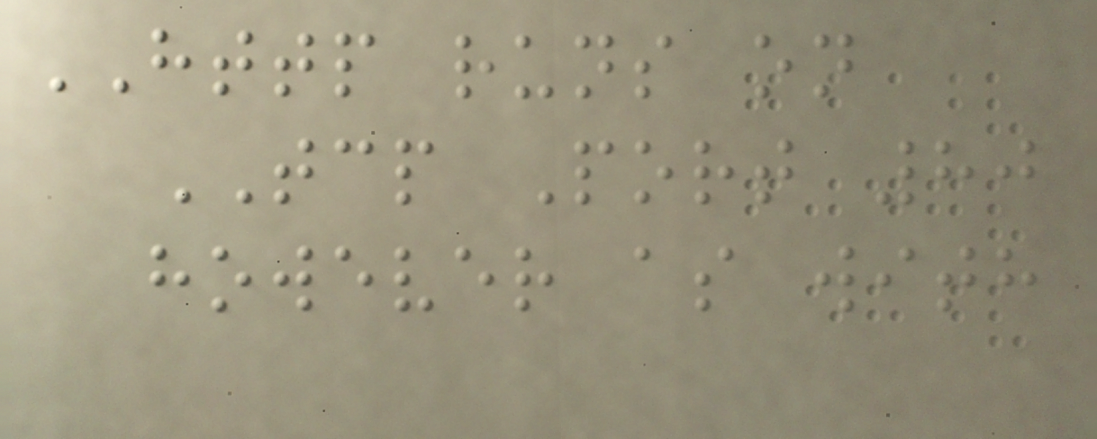HTTP runs on
TCP Port 80
however as with
